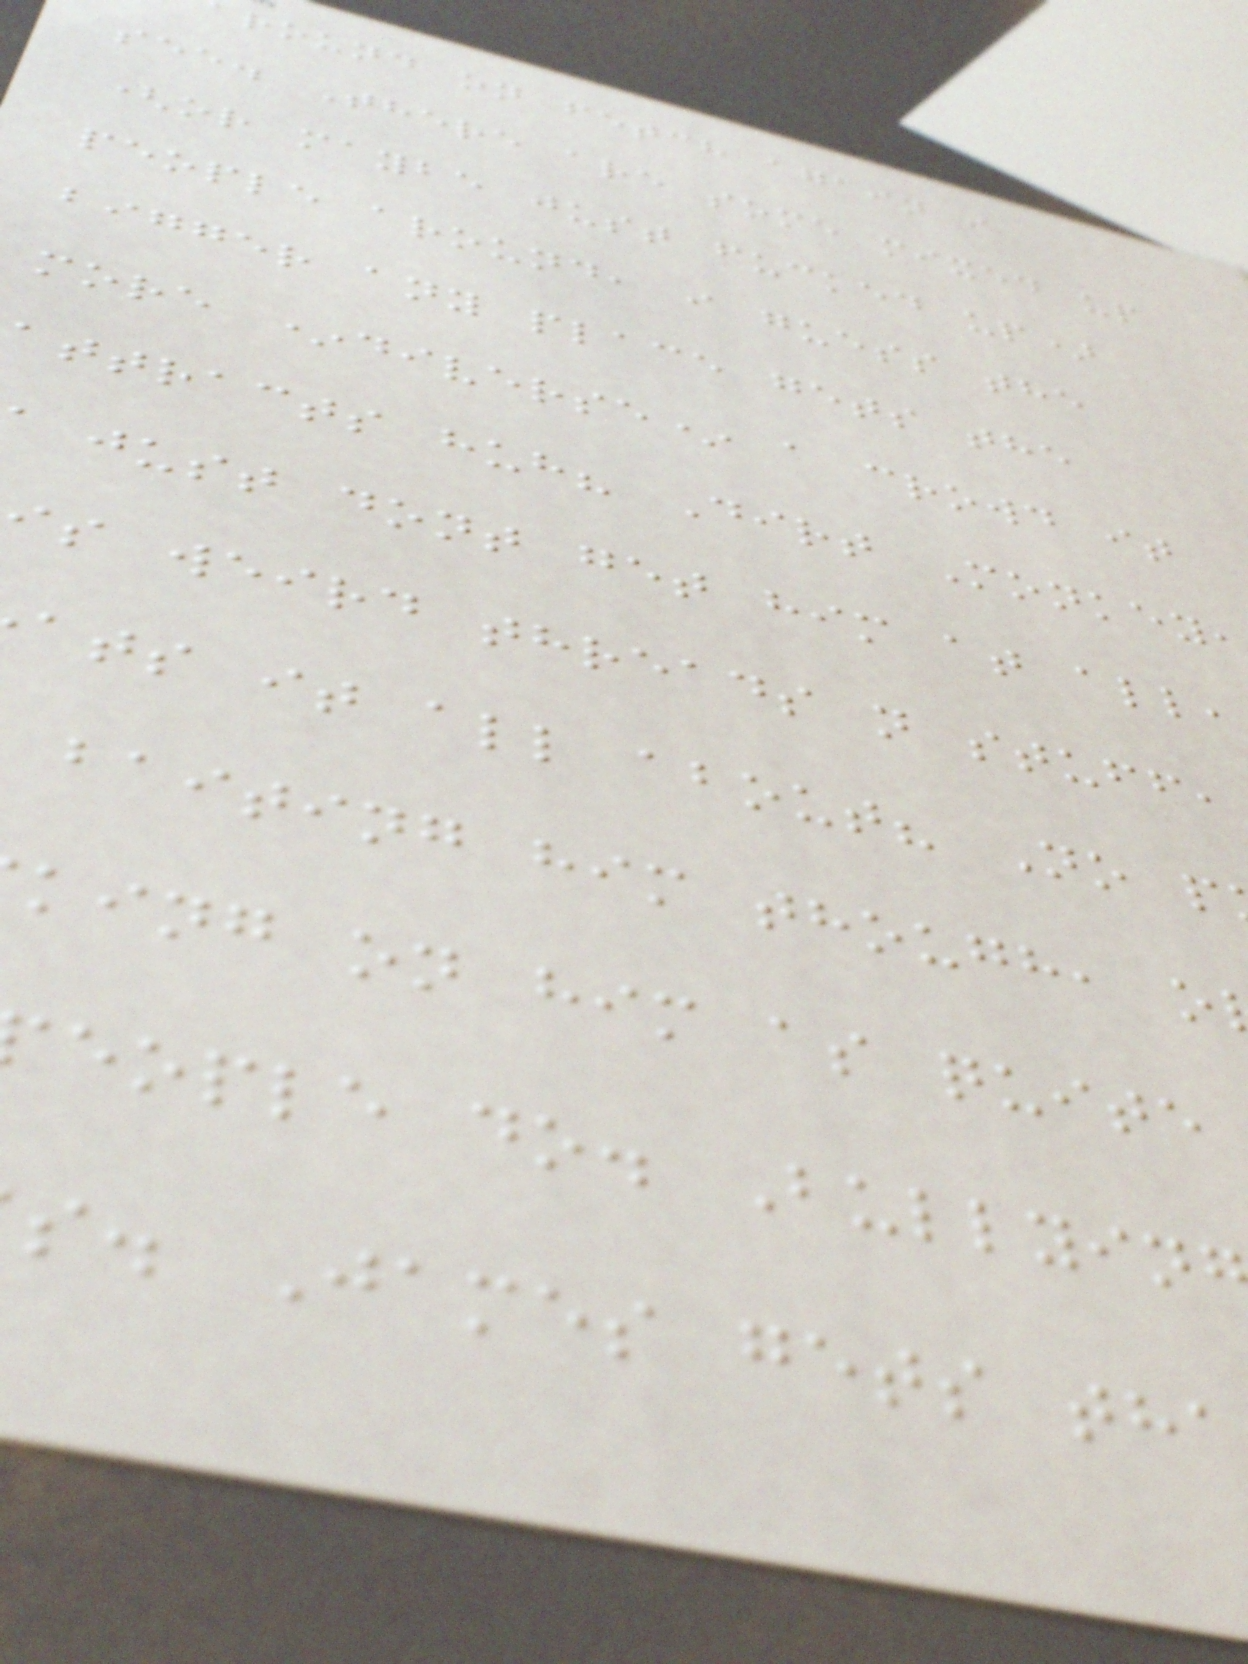round on fetch again i
see. There are some mixed up
(or maybe just fucked up)
people around, i guess the
bigger any place gets the
more *diverse* a crowd it
attracts huh? Dirt Monkey,
just dont get him at all,
is weird threads n stuff,
ats it all about? No p
baiting him though, o
king on him as quite
eople do. Bullyin
s. James gets tha
